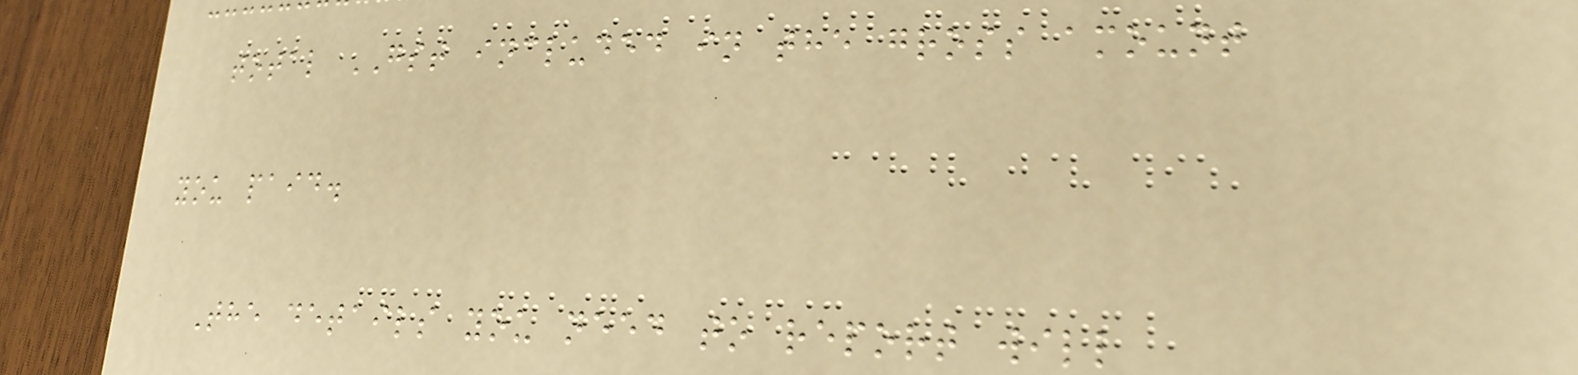total GST included in the gross amount
you paid.
The details you need to report will
